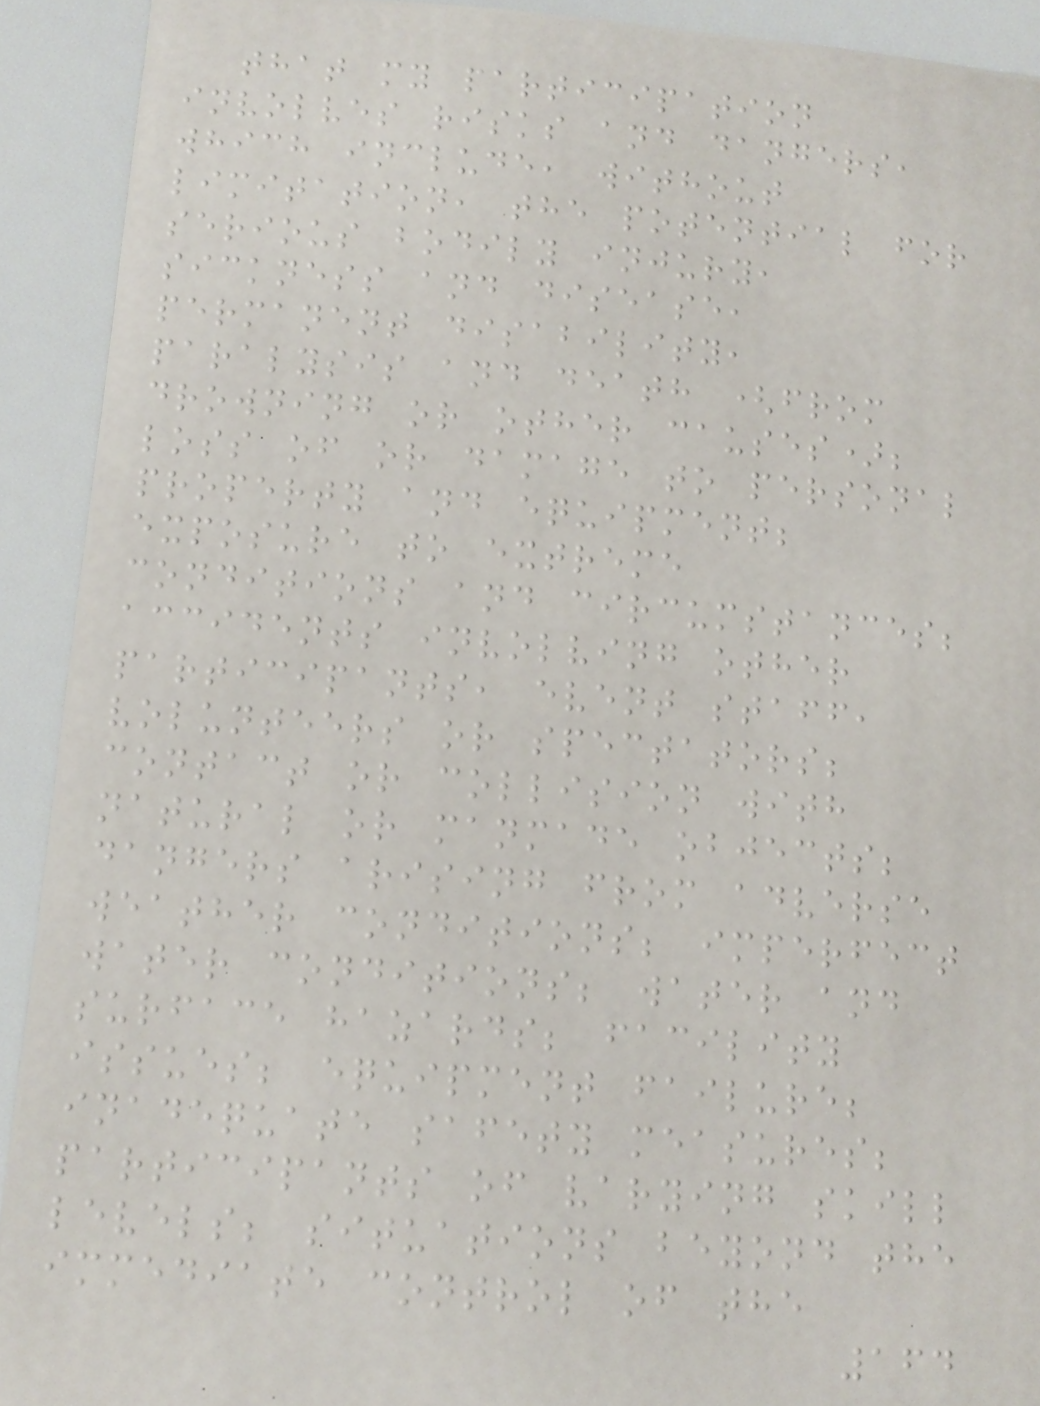that my participation
involves risks and dangers,
which include, without
limitation, the potential for
serious bodily injury,
sickness and disease,
permanent disability,
paralysis and death (from
drowning or other causes);
loss of or damage to personal
property and equipment;
exposure to extreme
conditions and circumstances;
accidents involving other
participants, event staff,
volunteers or spectators;
contact or collision with
natural or manmade objects;
dangers arising from adverse
weather conditions; imperfect
water conditions; water and
surface hazards; facility
issues; equipment failure;
inadequate safety measures;
participants of varying skill
levels; situations beyond the
immediate control of the
164
